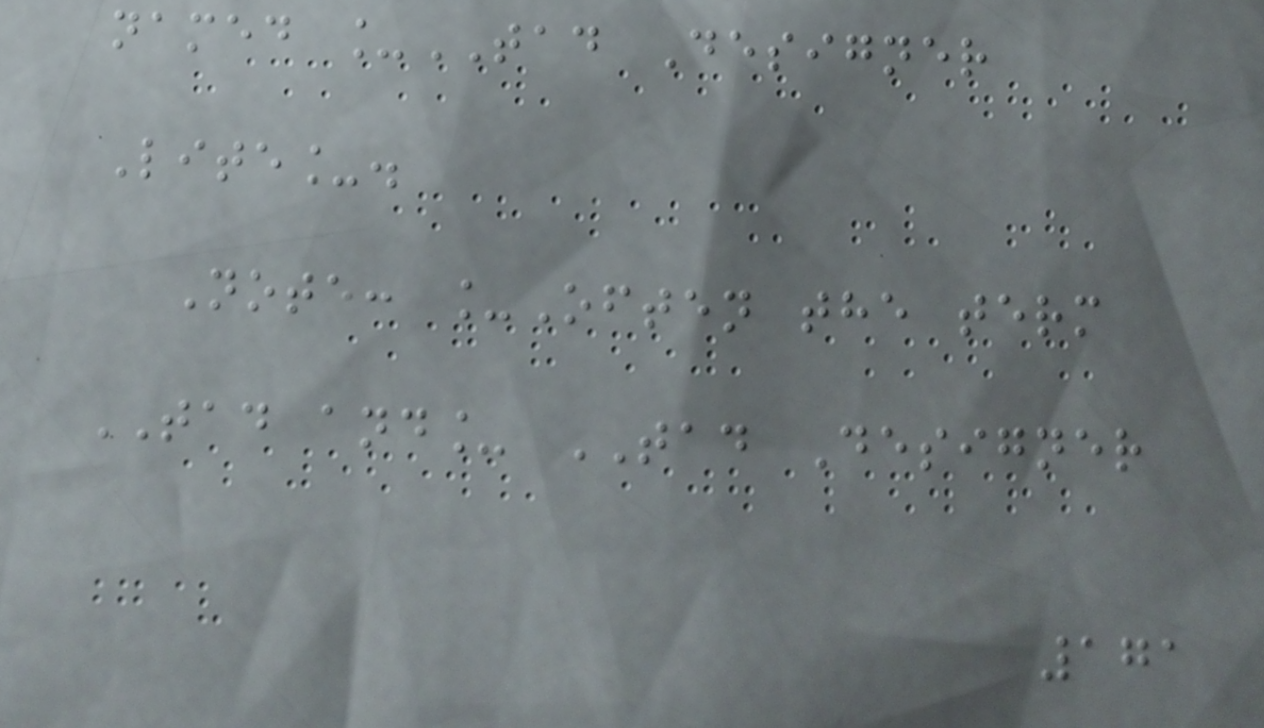named _TAD Designer
Lite_.
Note: _Often the term
TAD and_ TAD Designer
171
